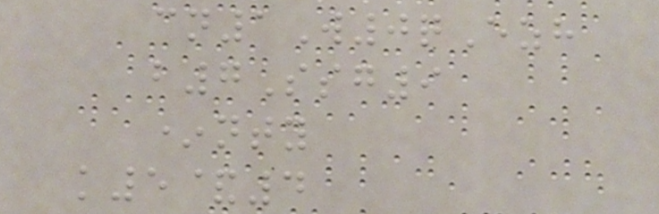cn1W0qEzh
b7Ssg9
*nty
k5&4
